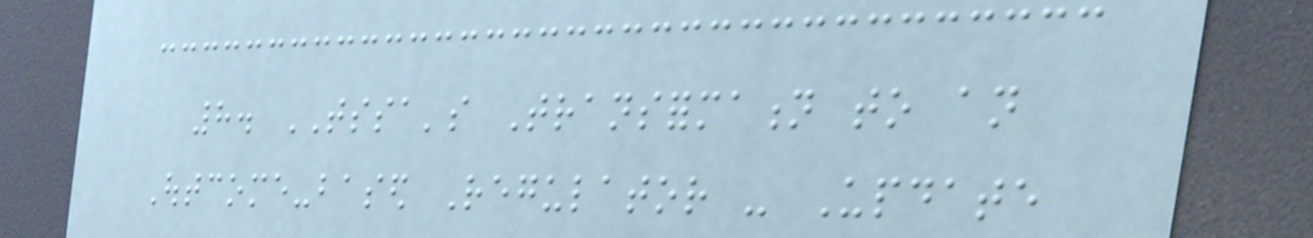8. TSSA's Transformation to an
Outcome-based Regulator - Update
